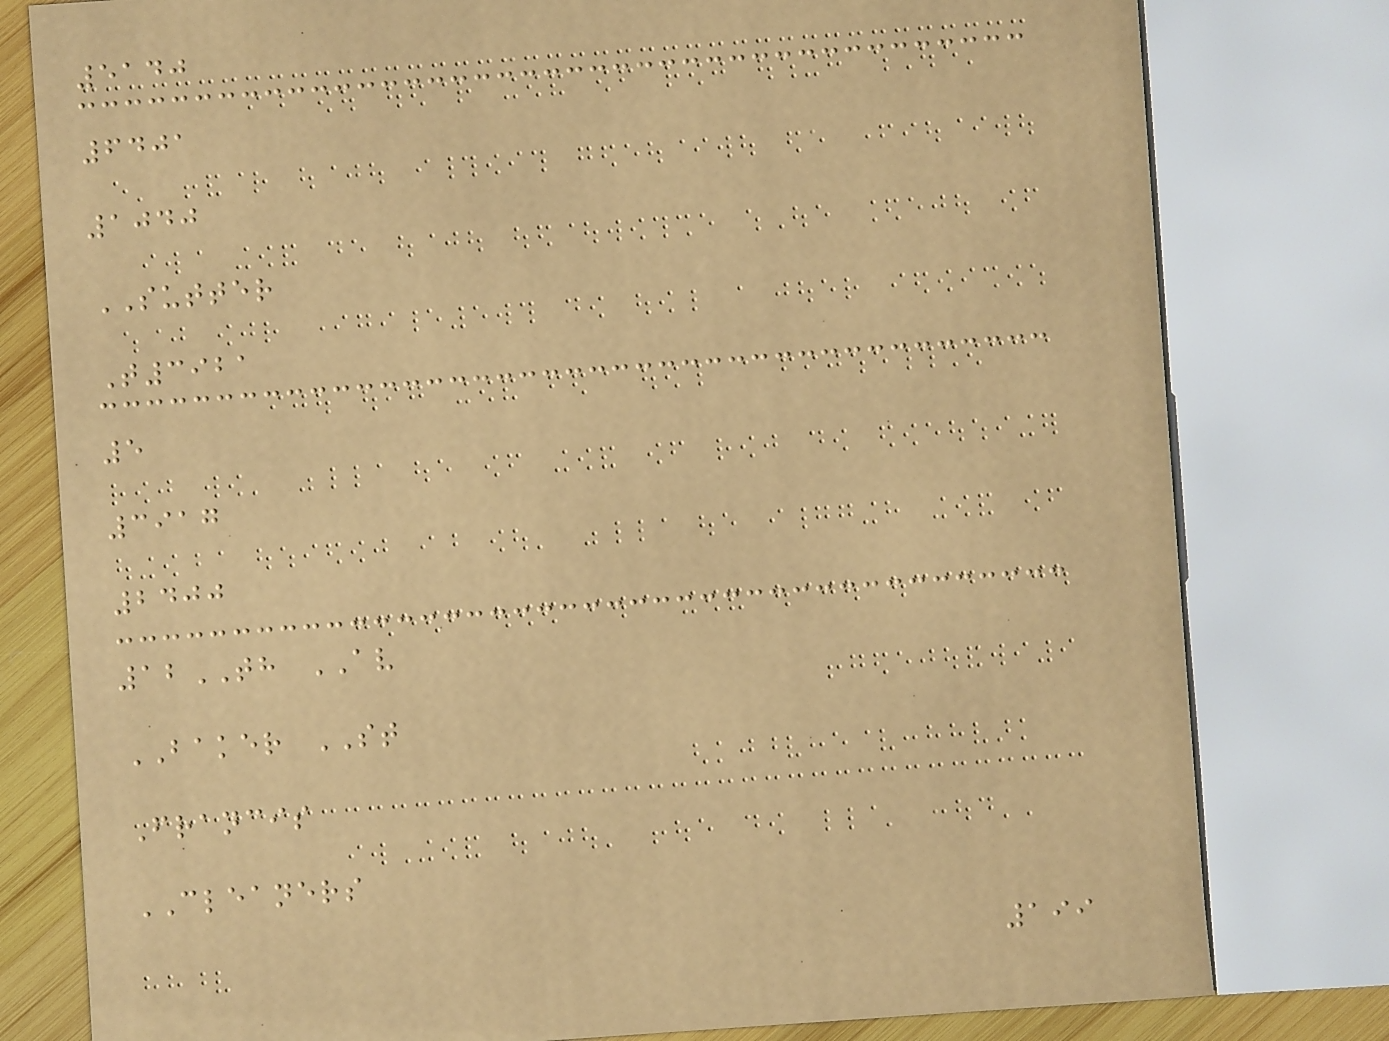5140
6401
1040
SUTTER
T3921
5
3917
2400
12TH AV
BAKER ST
Francis
CLEANERS
199
